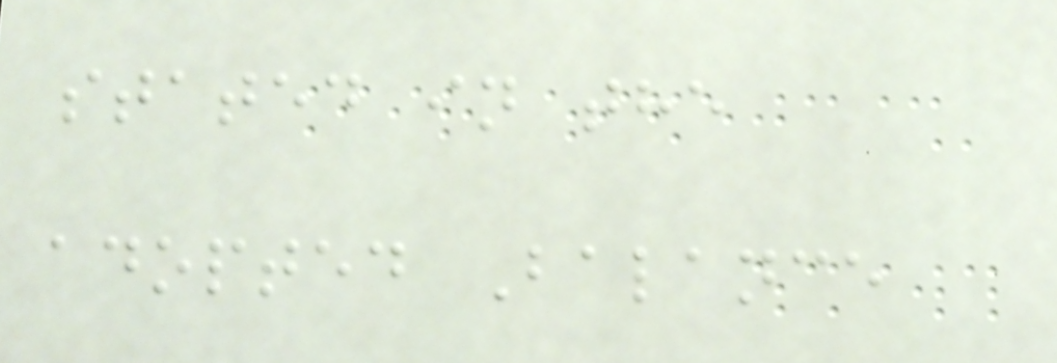stated in the
adopted Balance
